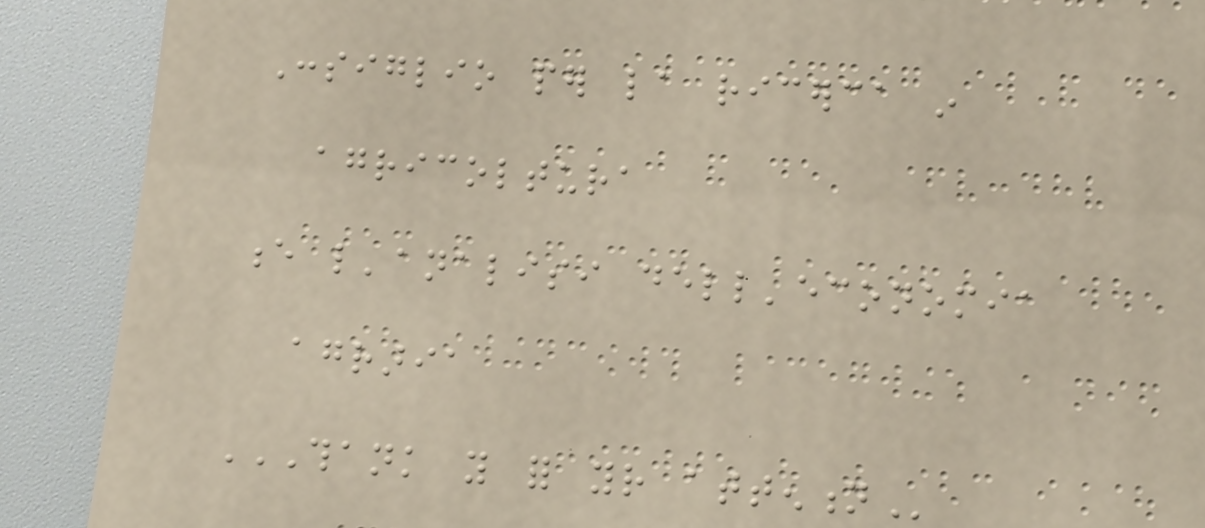Consiglio per la ricerca in
agricoltura
e l'analisi dell'economia
agraria
THANK YOU FOR YOUR ATTENTION
